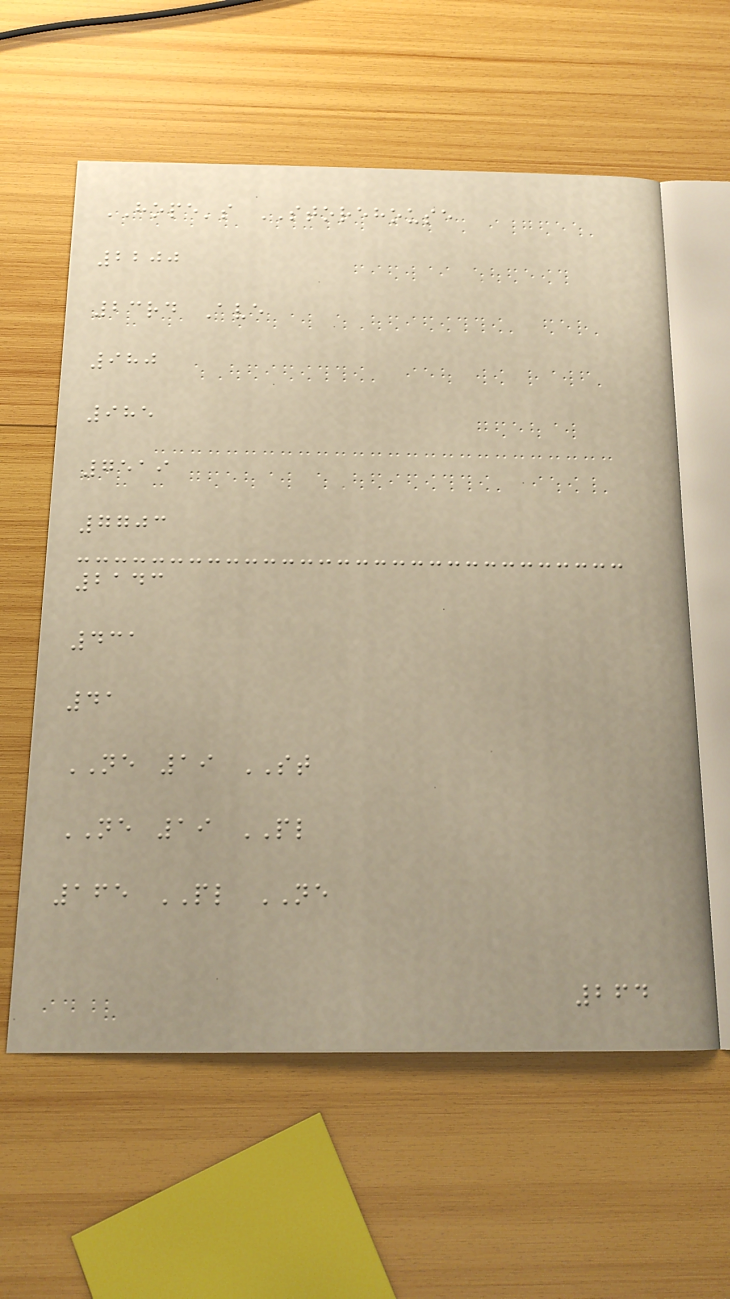HOPE's STOREHOUSE
2200
23rd Ave
980
985
7519
7703
2143
431
41
NE 19 ST
NE 19 PL
165 PL NE
264
